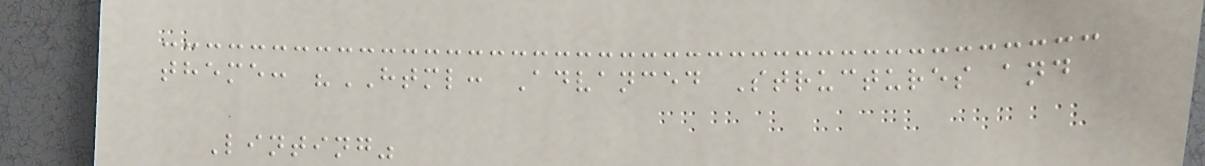theme: "HTML: Advanced Structures and
Linting"
